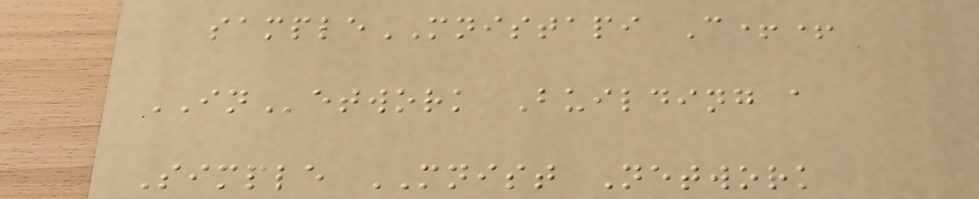sampleMNISTAPI C++
INetwork Building a
Simple MNIST Network
